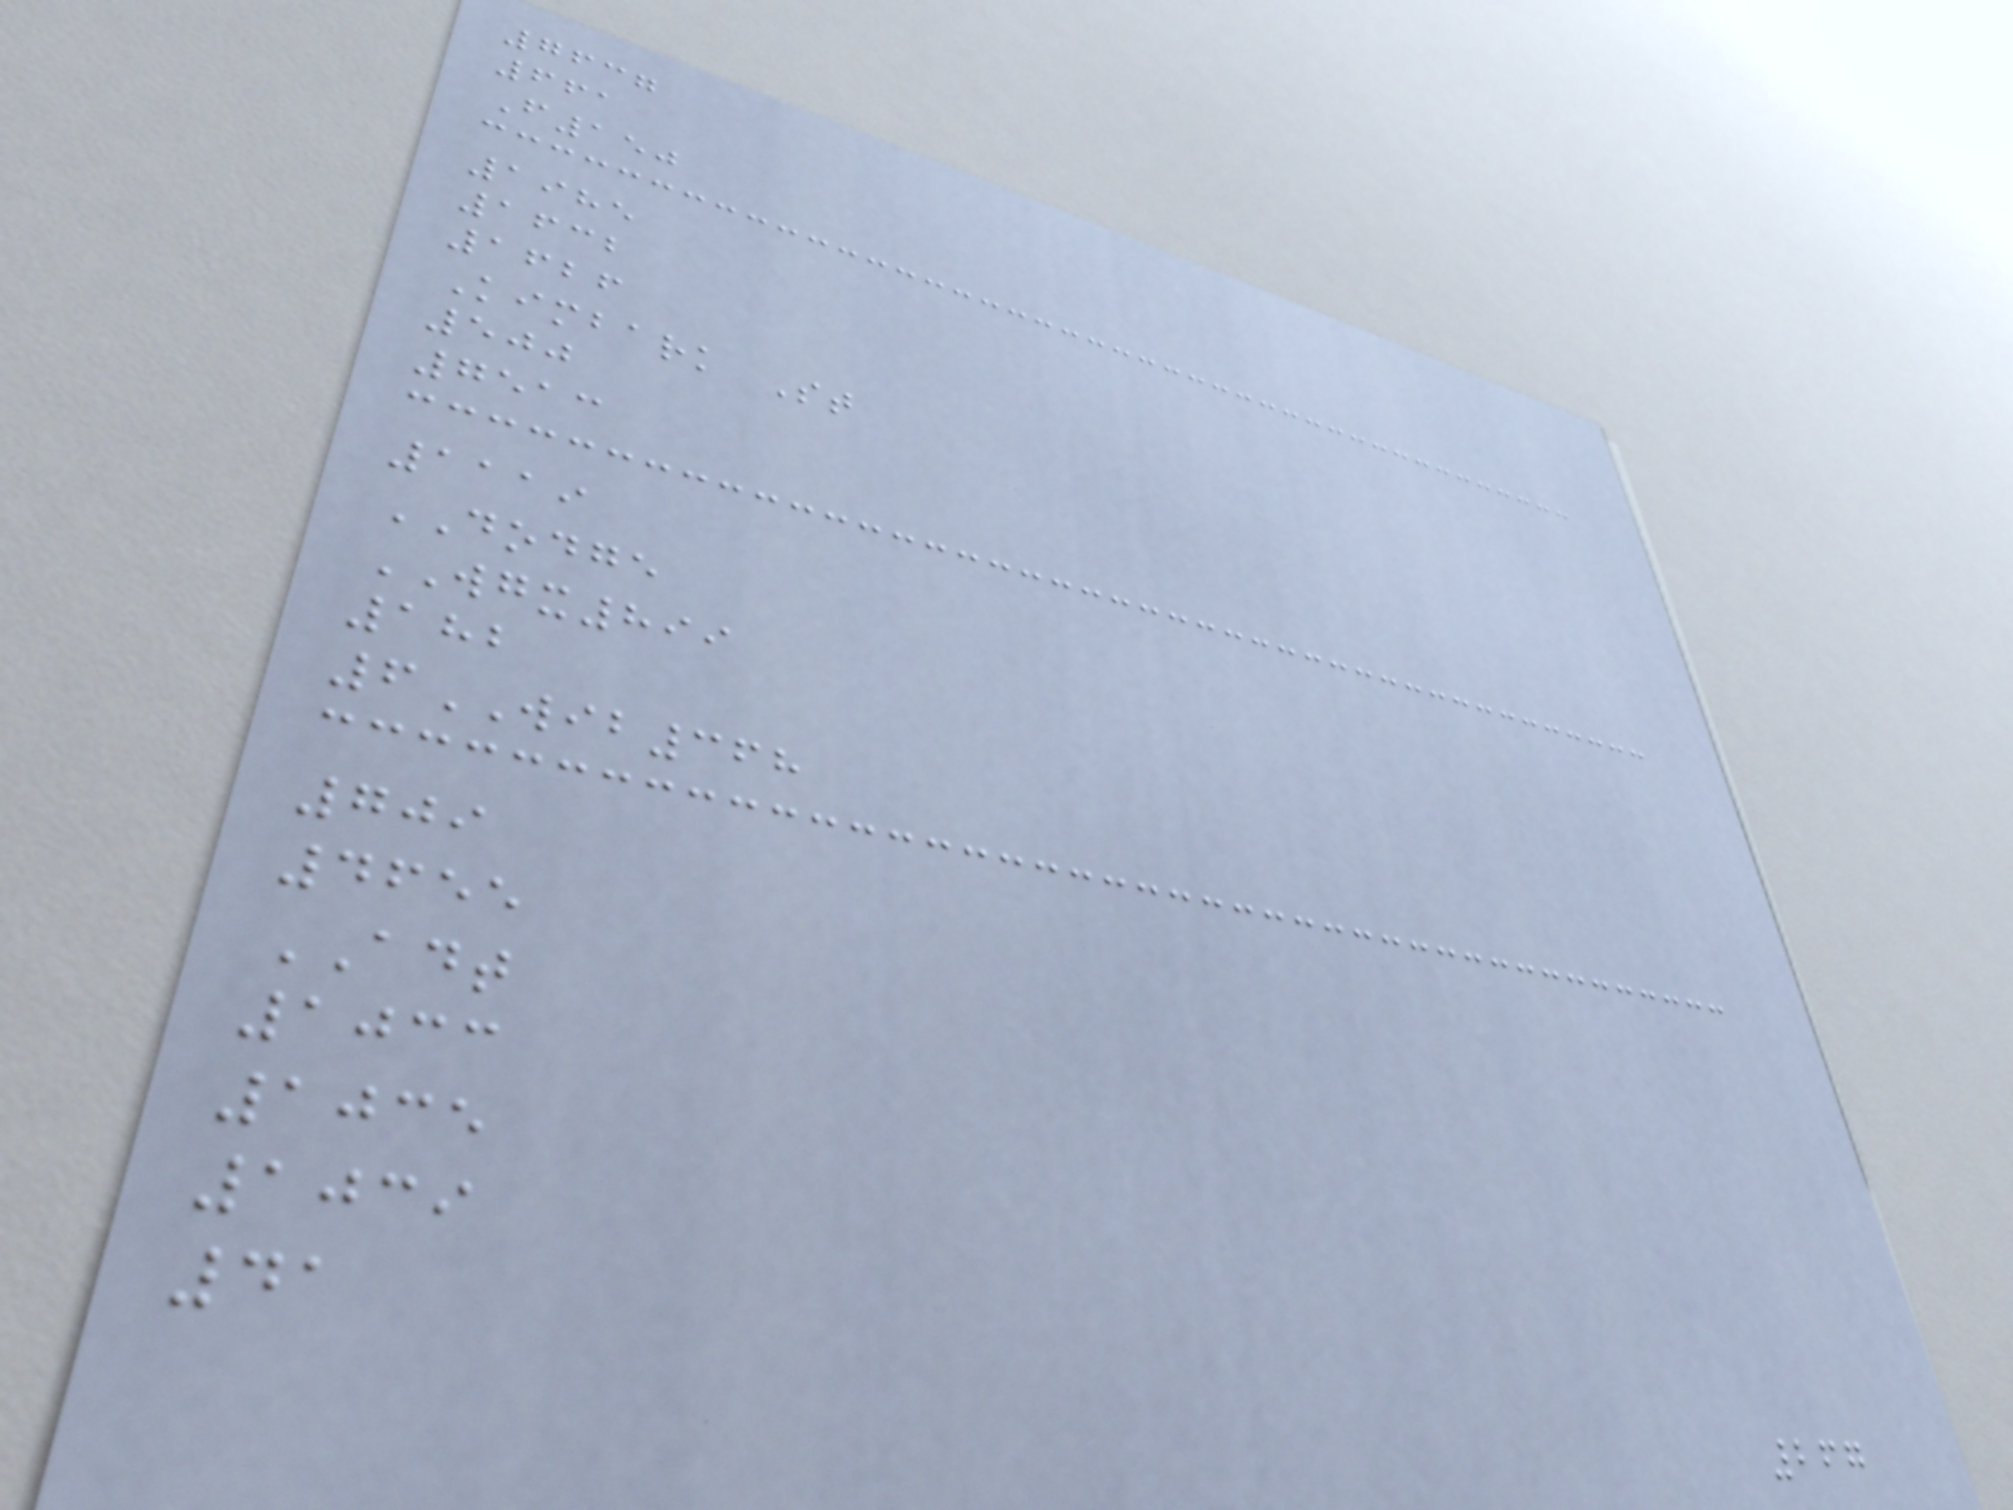7637
661
F150
1985
1632
1626
Kimbark St
500
7513
1119
DODGE
WGX899
182
6WIB368
709
4655
ADT
1033
1035
1039
41
267
